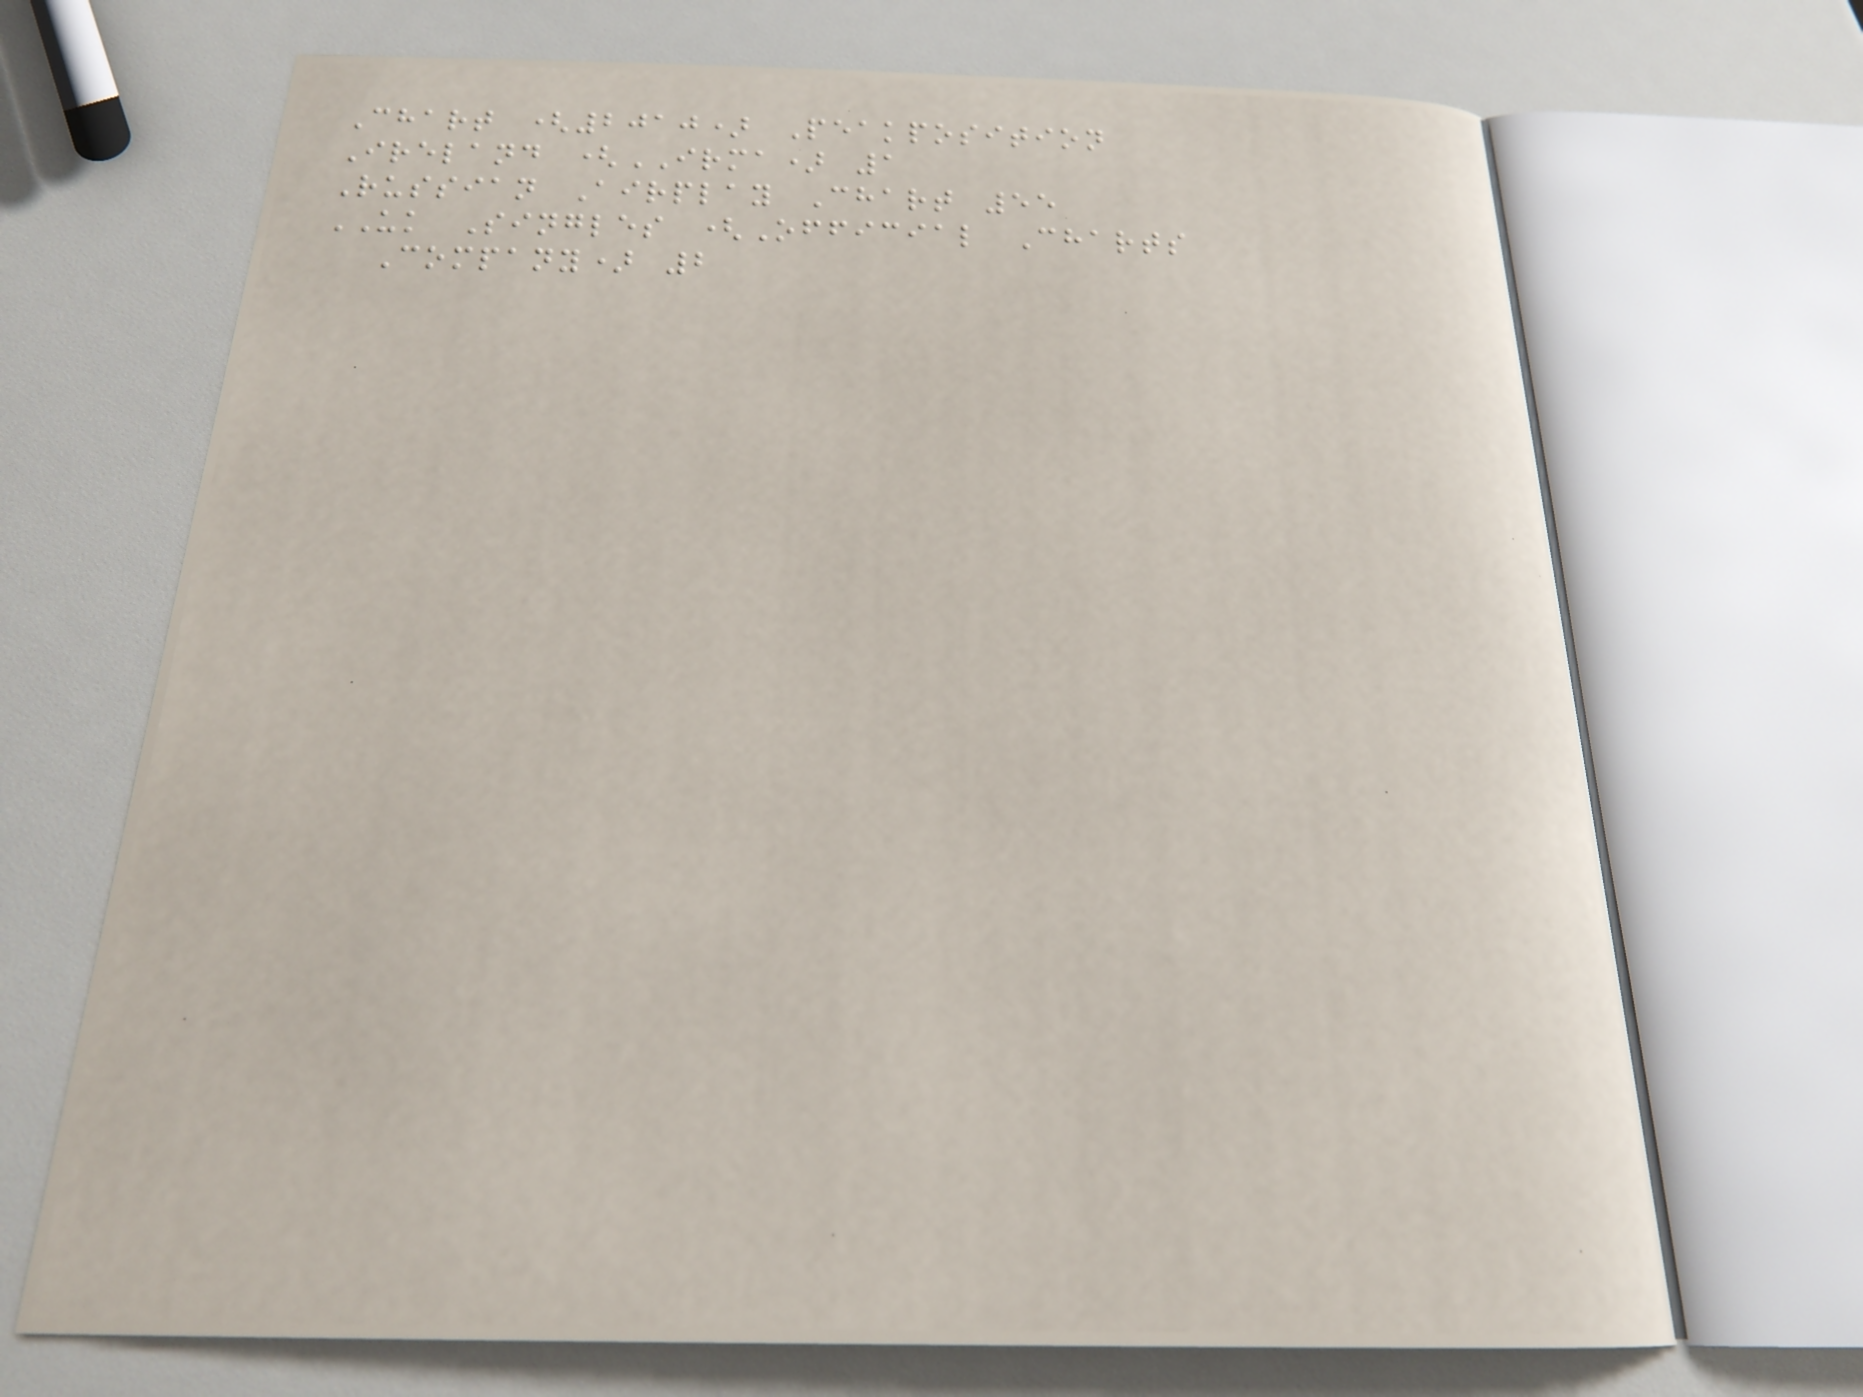Chart (2010) Peakposition
Ireland (IRMA) 1
Russian Airplay Chart 55
UK Singles (Official Charts
Company) 2
